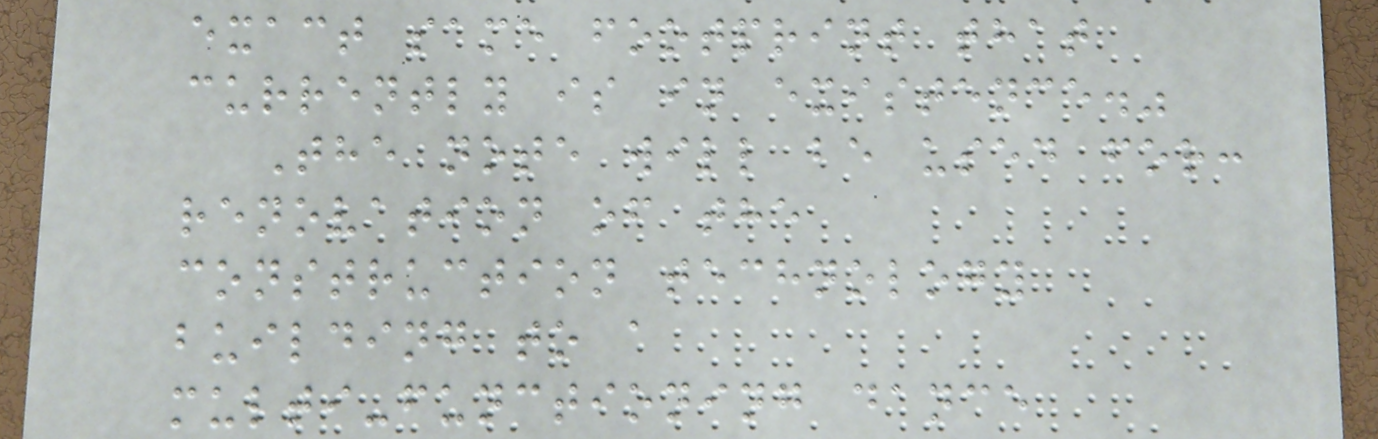exact same footprint that
currently is in existence."
The note will be used for:
renovation of the
construction technology
building to a
multi-functioning dance
